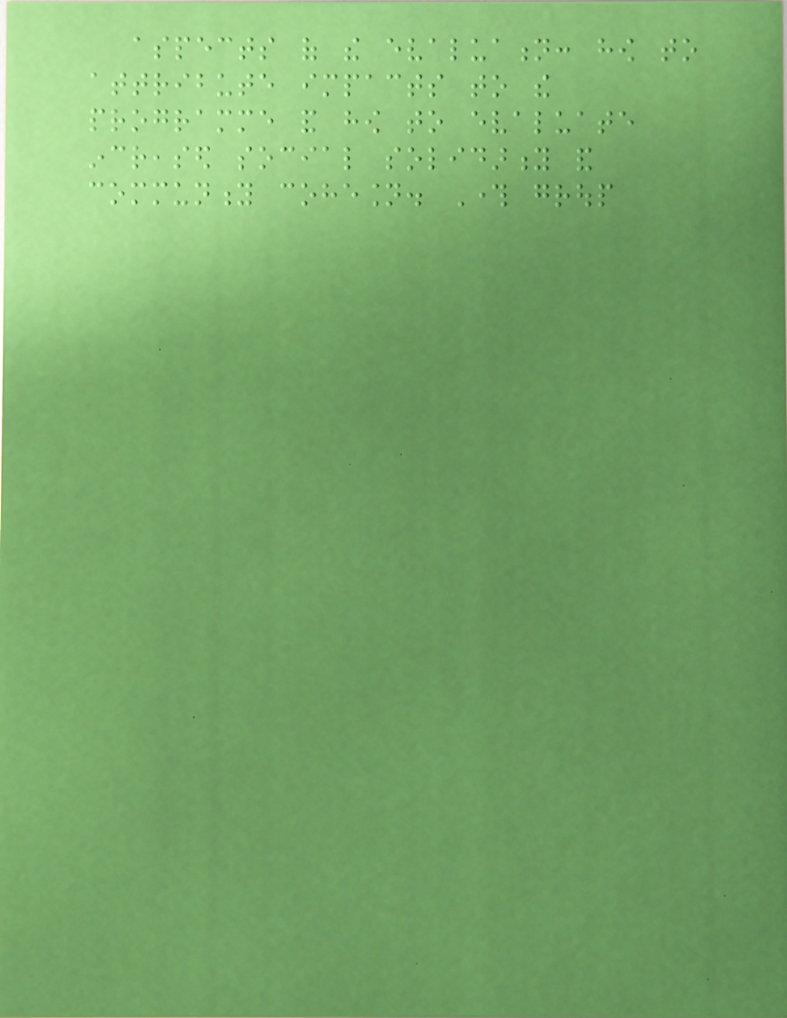aspects of the evaluation: how to
attribute impacts to the
programme and how to evaluate
increased social solidarity and
community cohesion. Through group
